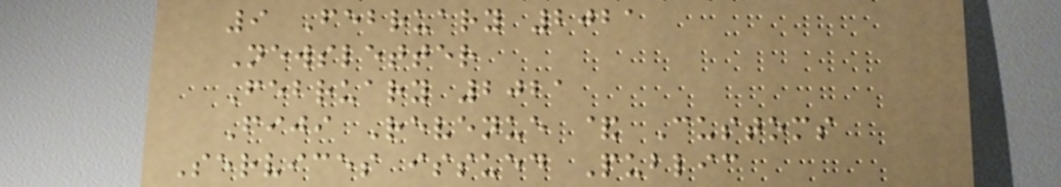9 February 2021
Newsletter
February 2021
Fiji Revenue & Customs
Services issued Public
